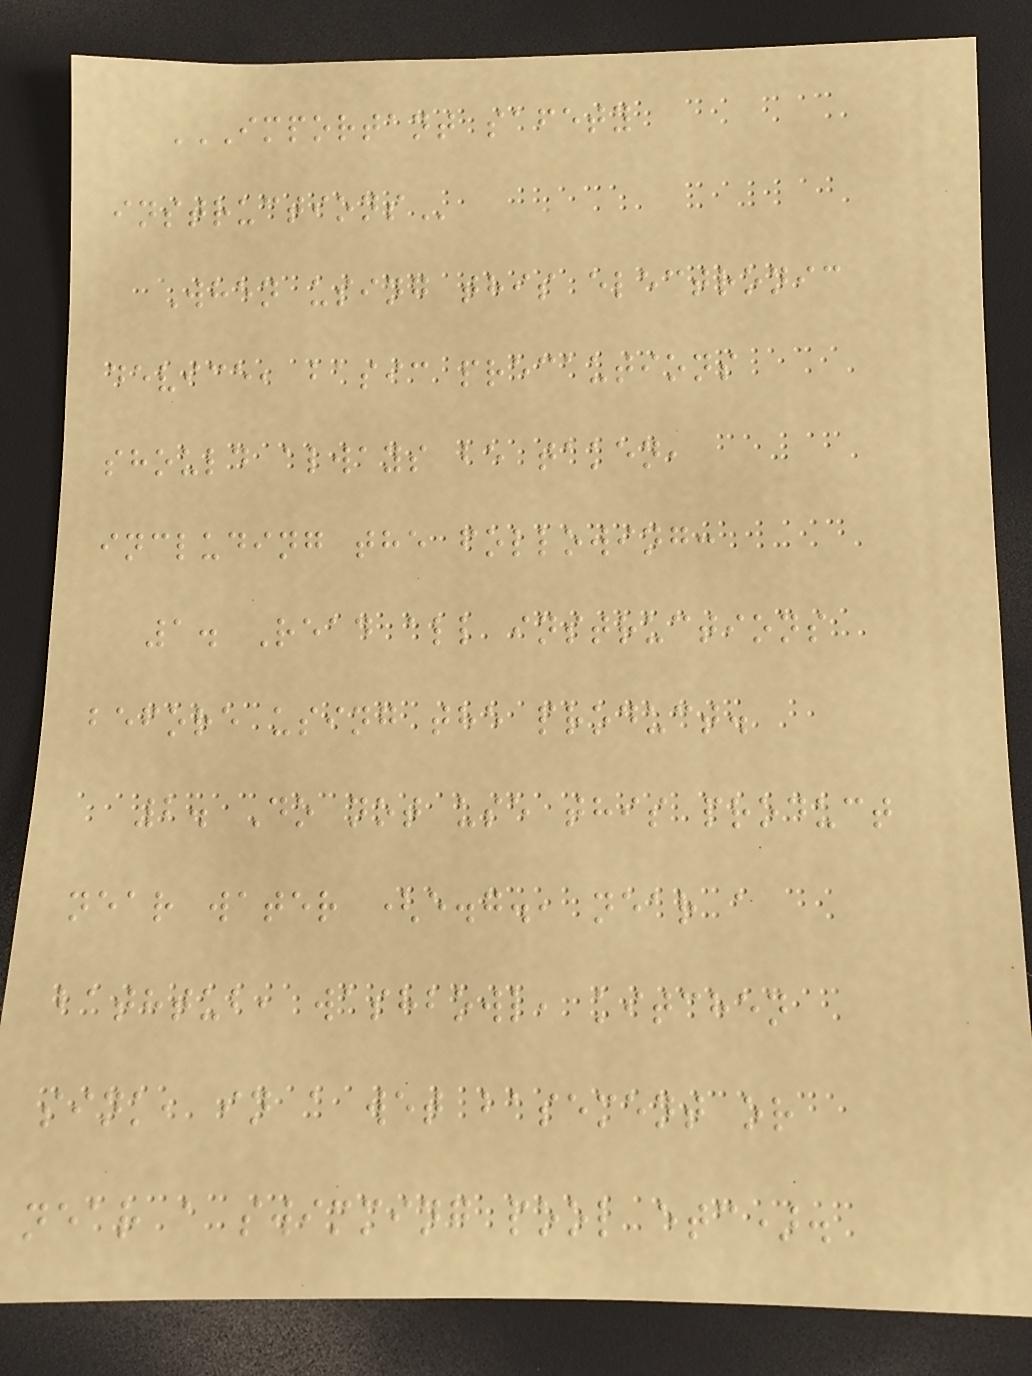IMPORTANT SAFETY
INSTRUCTIONS
When using this electronic
device, basic precautions
should always be taken,
including the following:
1. Read all instructions
before using the product.
2. Do not use this product
near water (e.g., near a
bathtub, washbowl, kitchen
sink, in a wet basement or
near a swimming pool etc).
